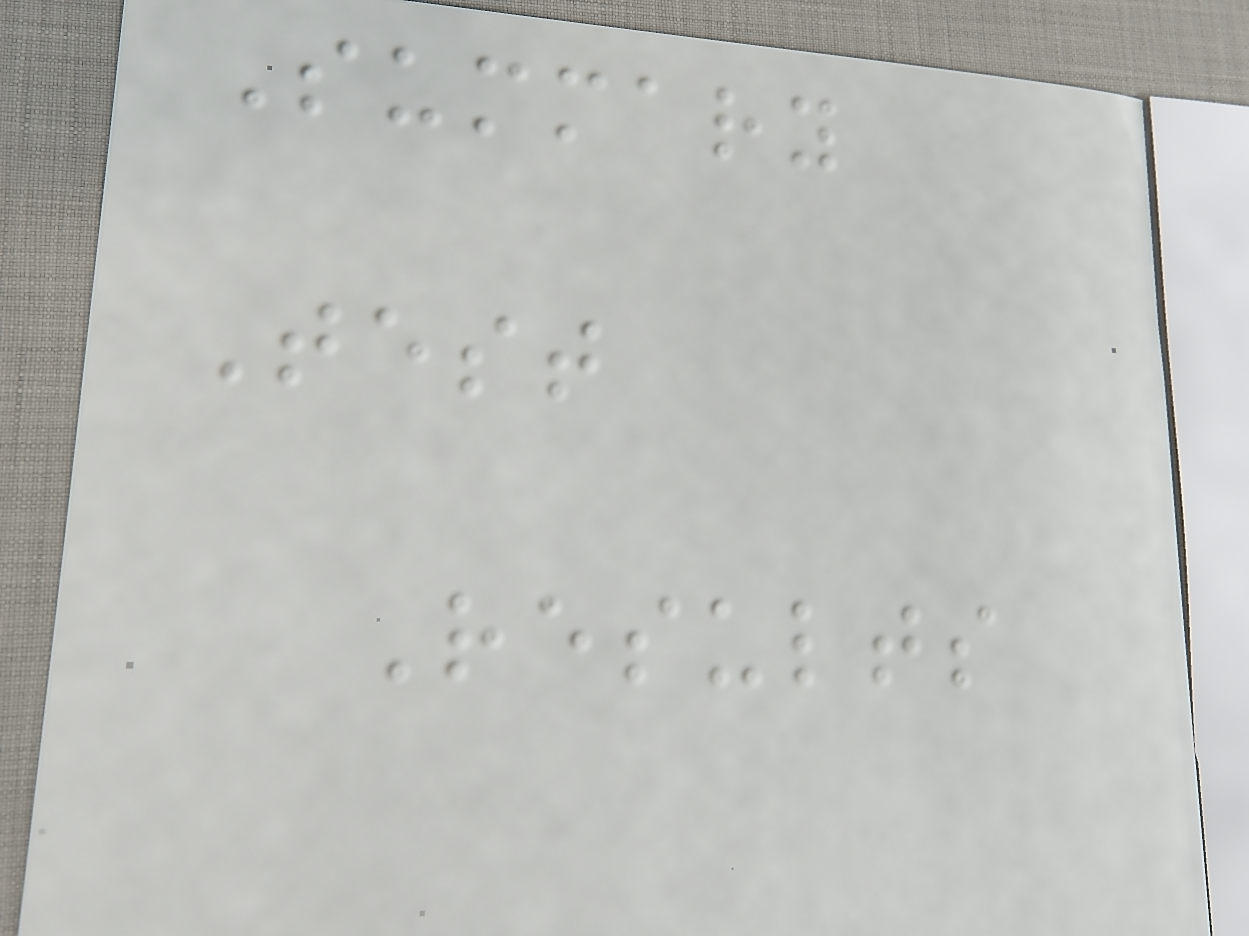Summary
Test
Results
